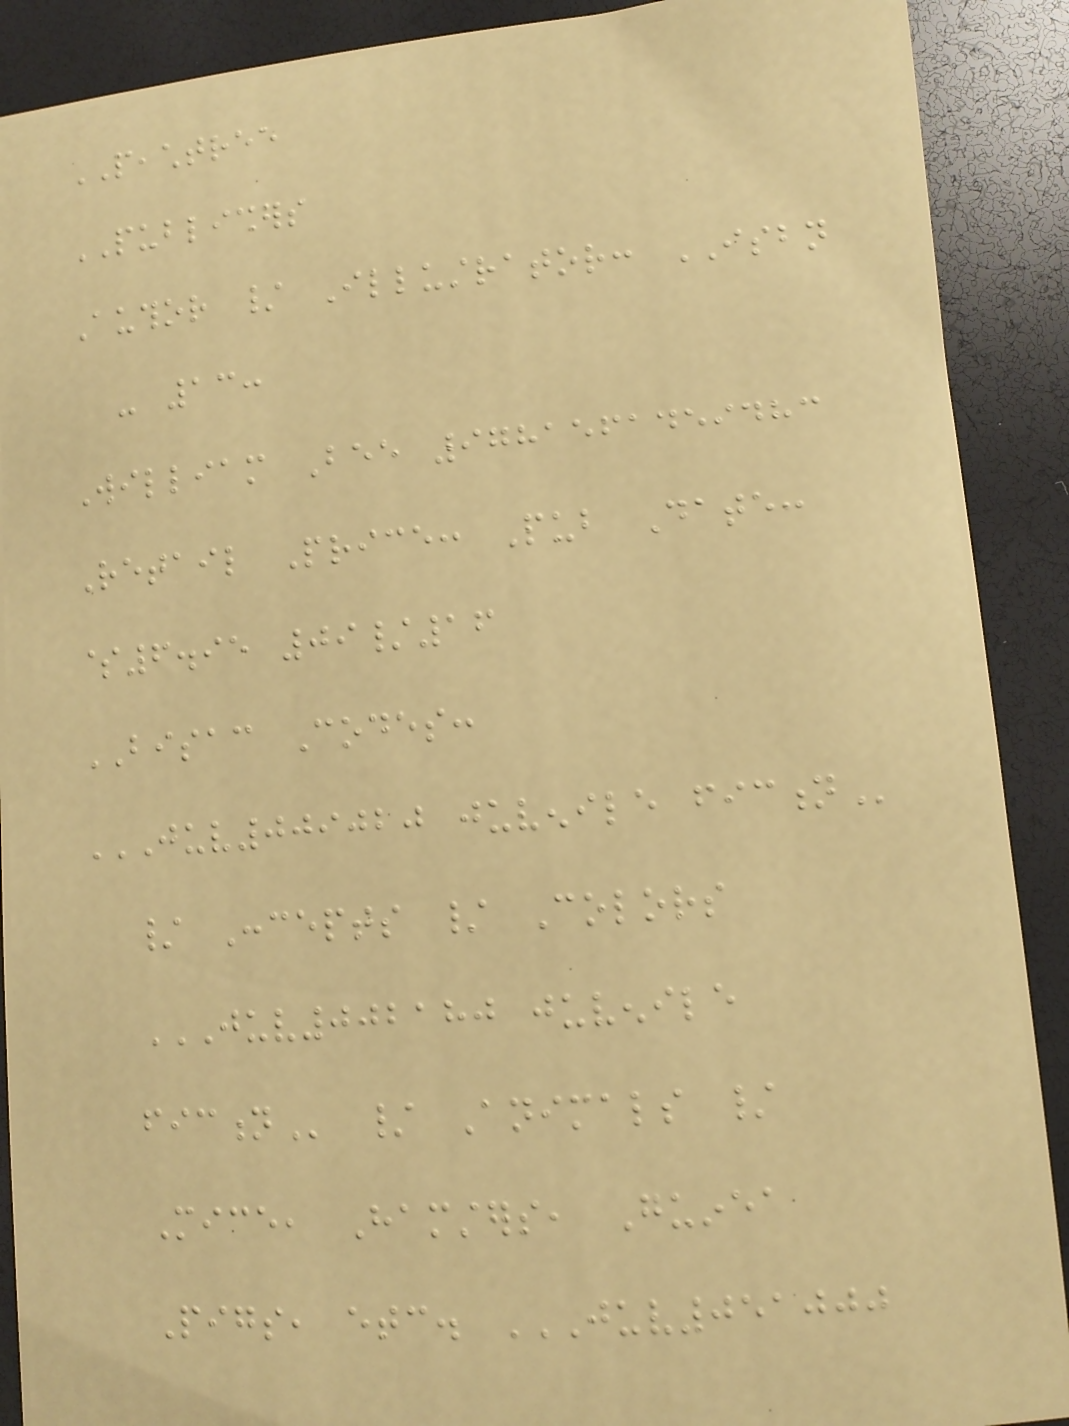PEACHTREE
PUBLISHERS
Author / Illustrator: ISBN
- 13:
William Bee 9781561459483
Retail Price: Pub Date:
$6.95 09/16
BISAC Codes:
JUV009020 JUVENILE FICTION
/ Concepts / Colors
JUV002180 JUVENILE
FICTION / Animals /
Mice, Hamsters, Guinea
Pigs, etc. JUV051000
